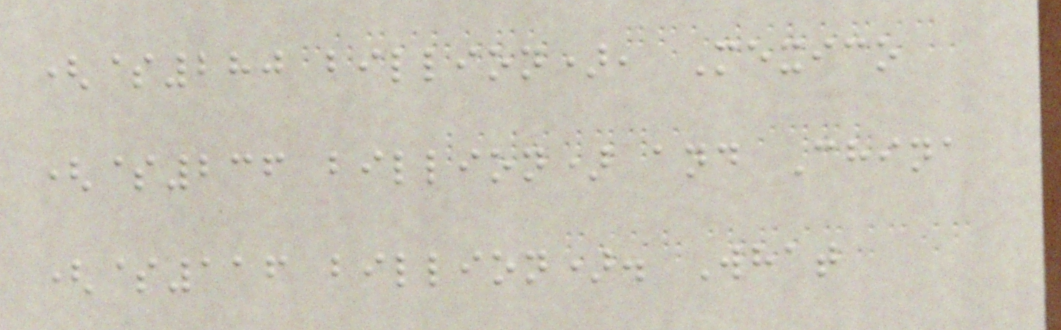($280 billion), Mexico
($236 billion) and China
($116 billion). What
